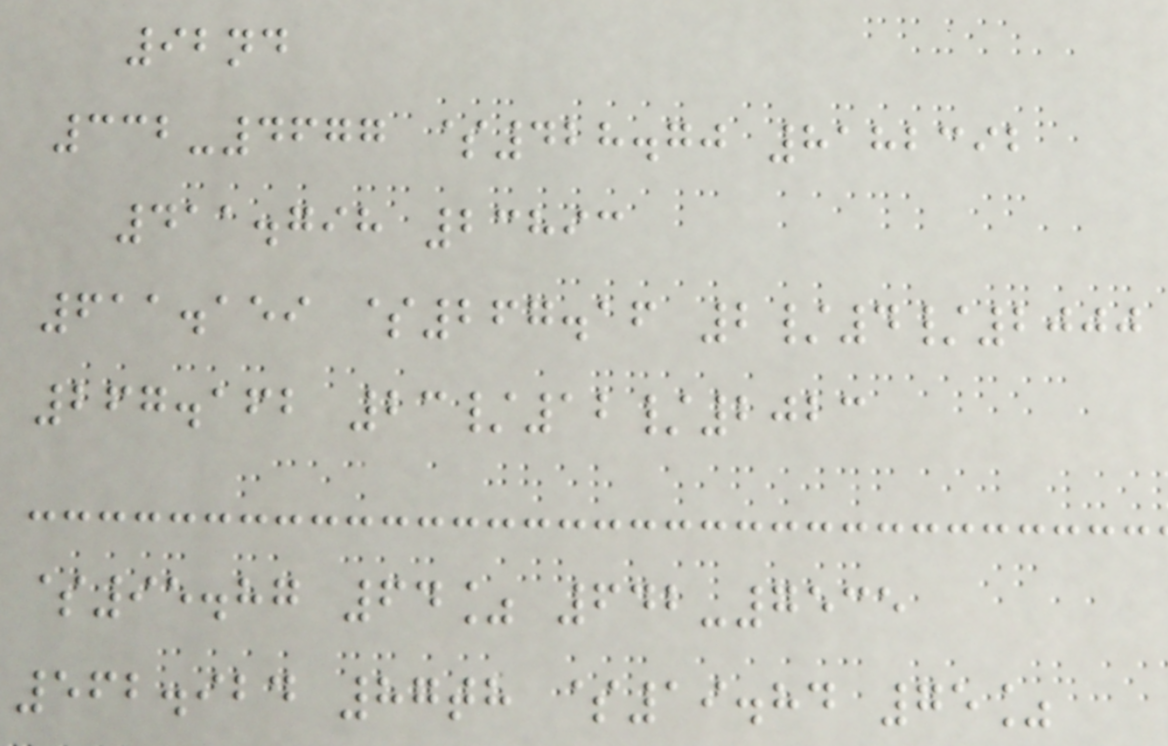92nd
332-4677 $428.70 8182392
411.798 23893
611.159 $267.16 2/4/2000
267.162 23/12/2023
$95.87 64% 642-7535
562.924 87th $19.84 75%
